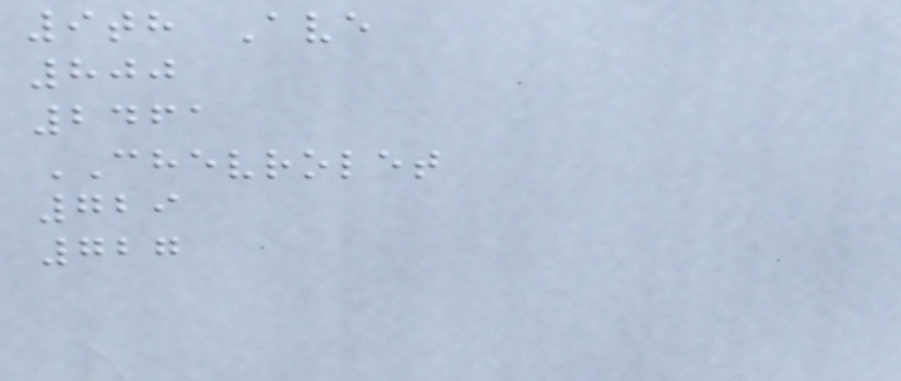9th Ave
800
2461
CHEVROLET
729
727
